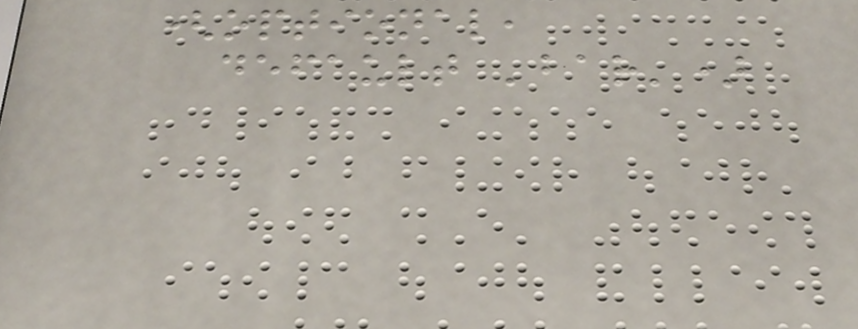(optional,
default 'bar')
